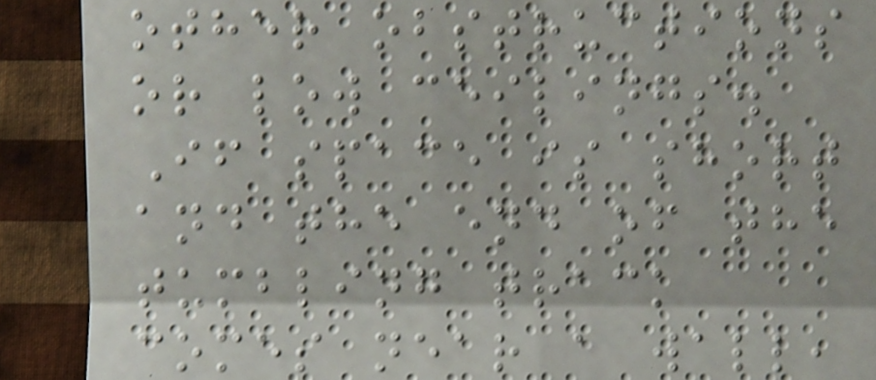other obstructions
or low ceilings.
If space is short
and the end of the
tumbling track
comes near a wall,
